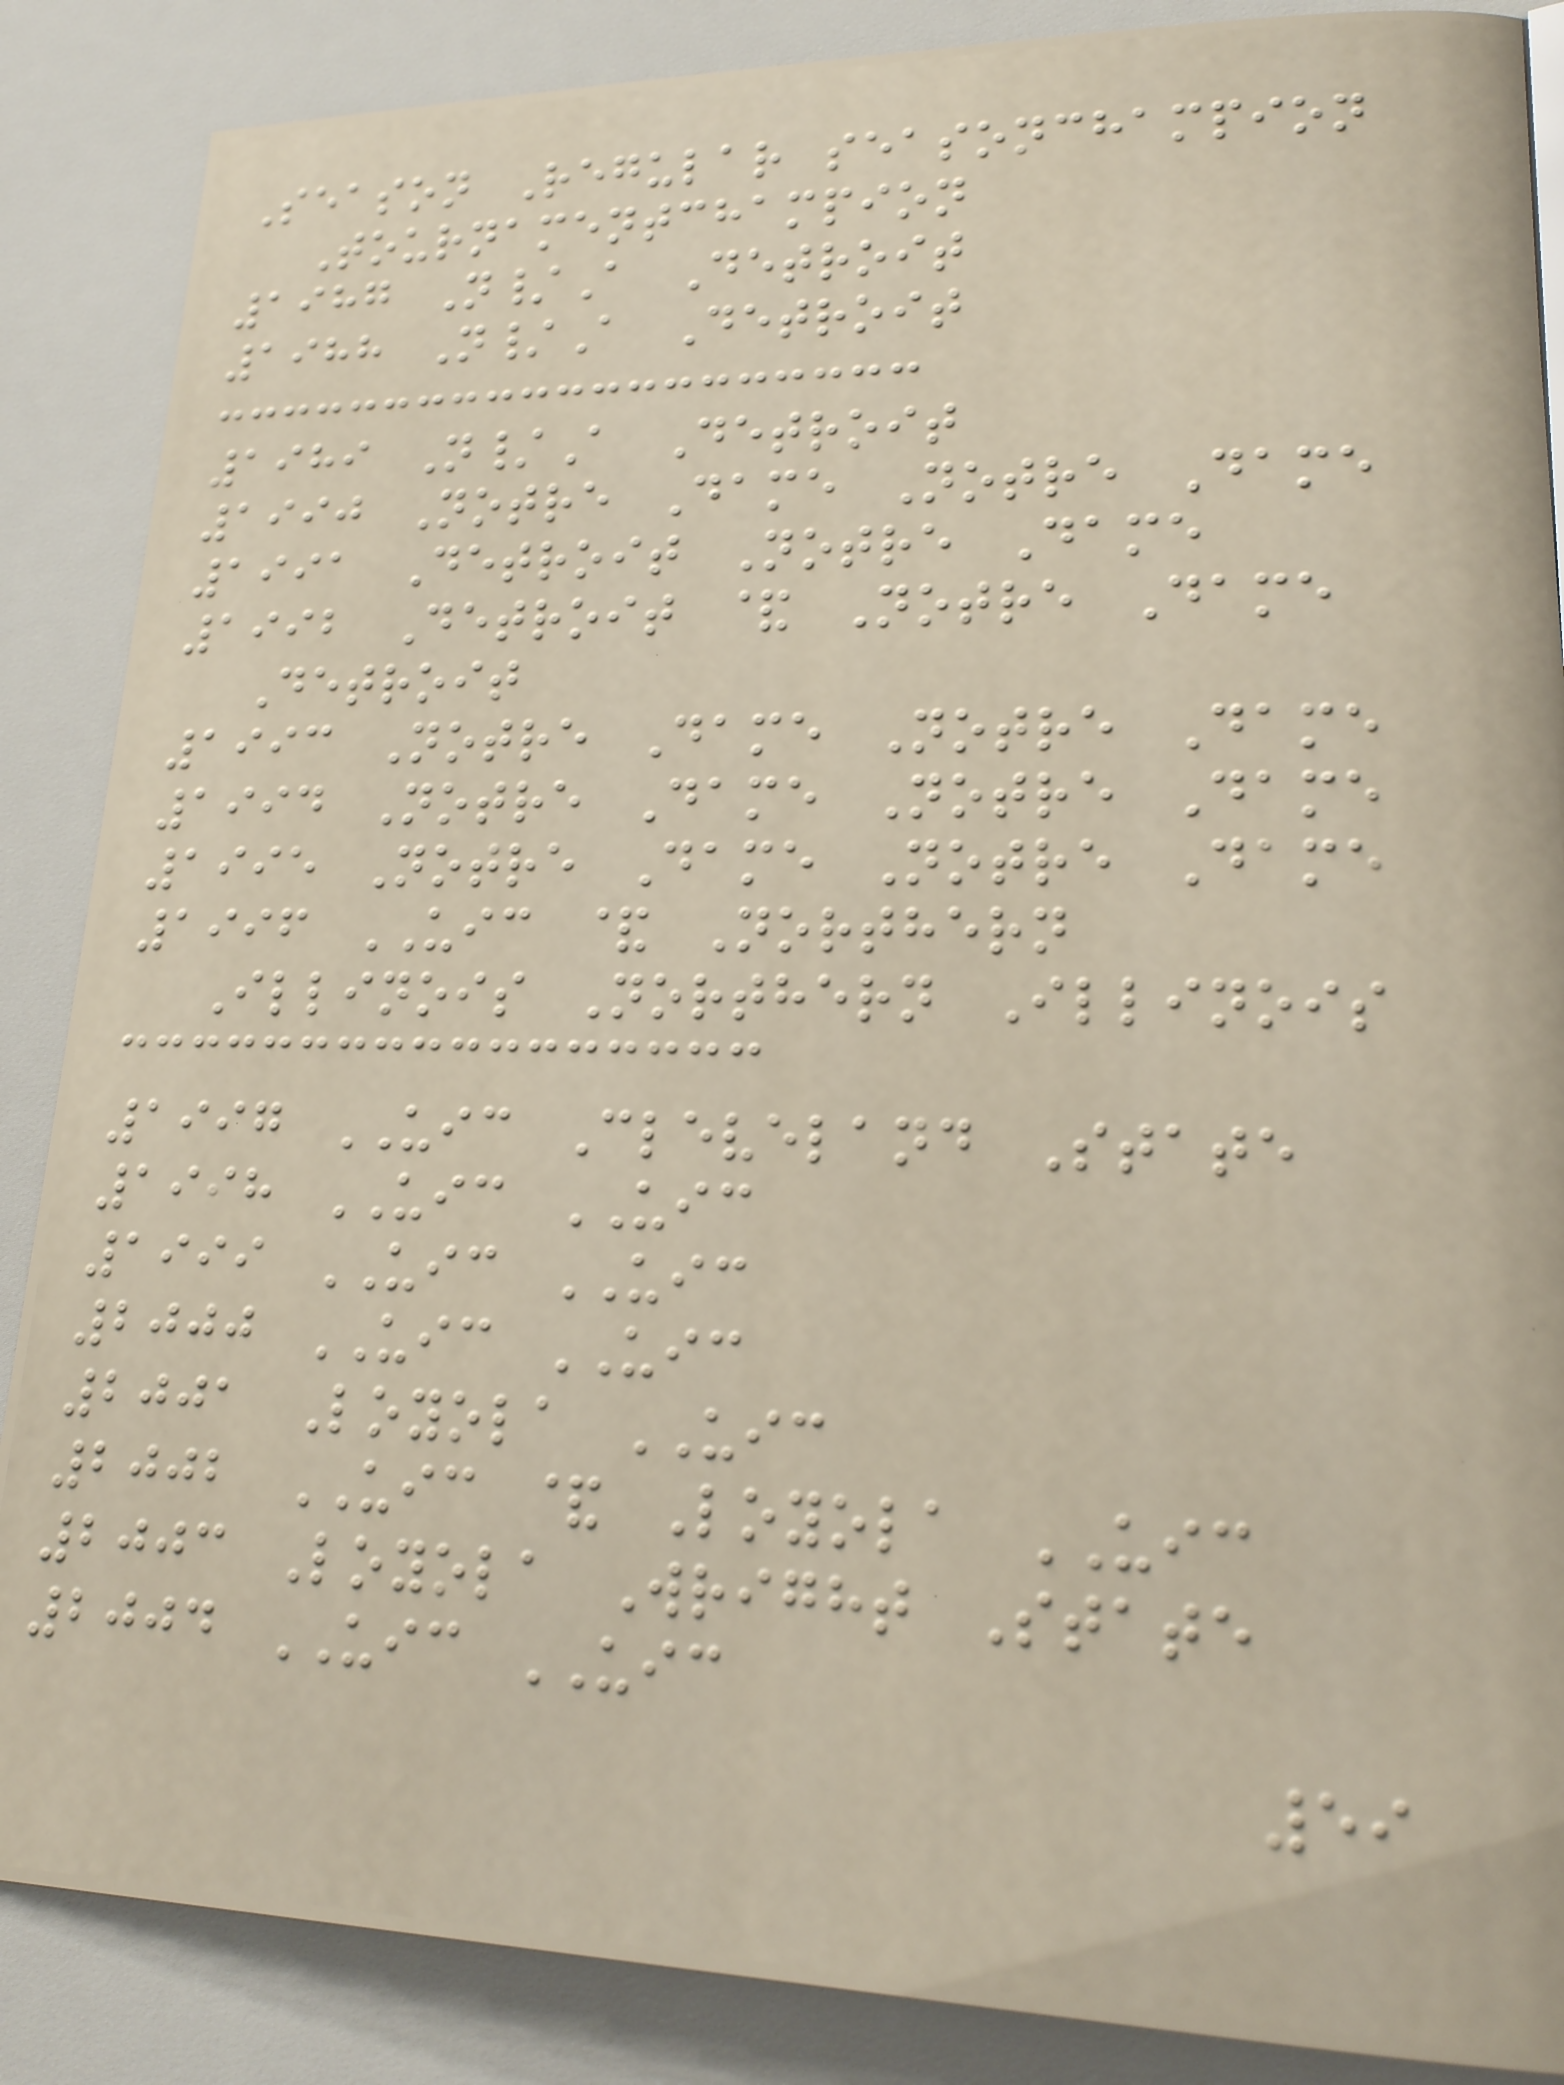Season Regular seasonchampion
Tournamentchampion
1987 N/A Detroit
1988 N/A Detroit
1989 N/A Detroit
1990 Notre Dame Notre Dame
1991 Detroit Notre Dame
1992 Detroit & Notre Dame
Detroit
1993 Notre Dame Notre Dame
1994 Notre Dame Notre Dame
1995 Notre Dame Notre Dame
1996 UIC & Northern
Illinois Northern Illinois
1997 UIC Cleveland State
1998 UIC UIC
1999 UIC UIC
2000 UIC UIC
2001 Loyola UIC
2002 UIC & Loyola UIC
2003 Loyola Wright State
2004 UIC UIC
59
